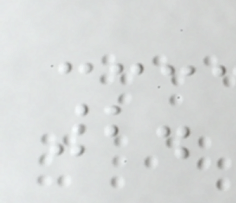2.
